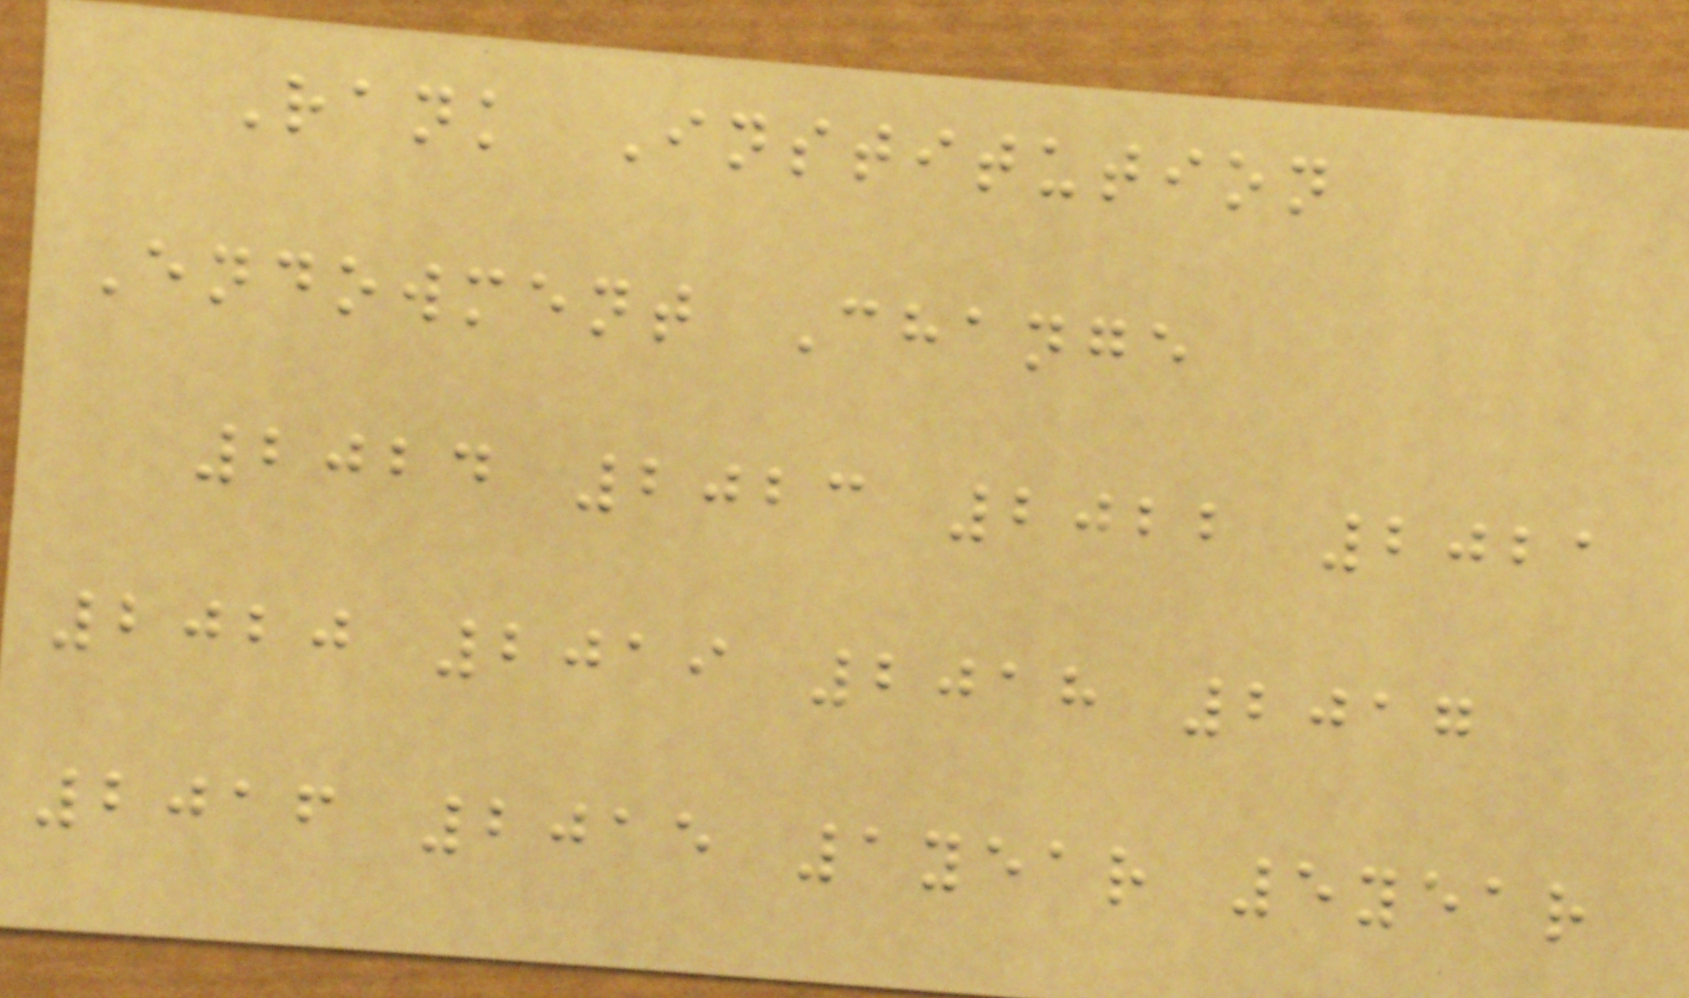Rank Institution
Endowment Change
2024 2023 2022 2021
2020 2019 2018 2017
2016 2015 1year 5year
